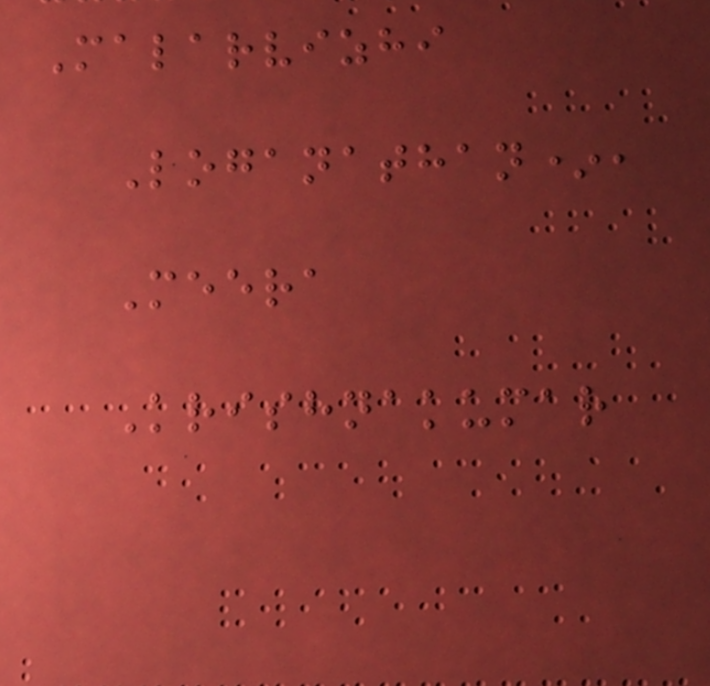Malarvizhi
Loganathan*,
Meera
Krishnakumar
